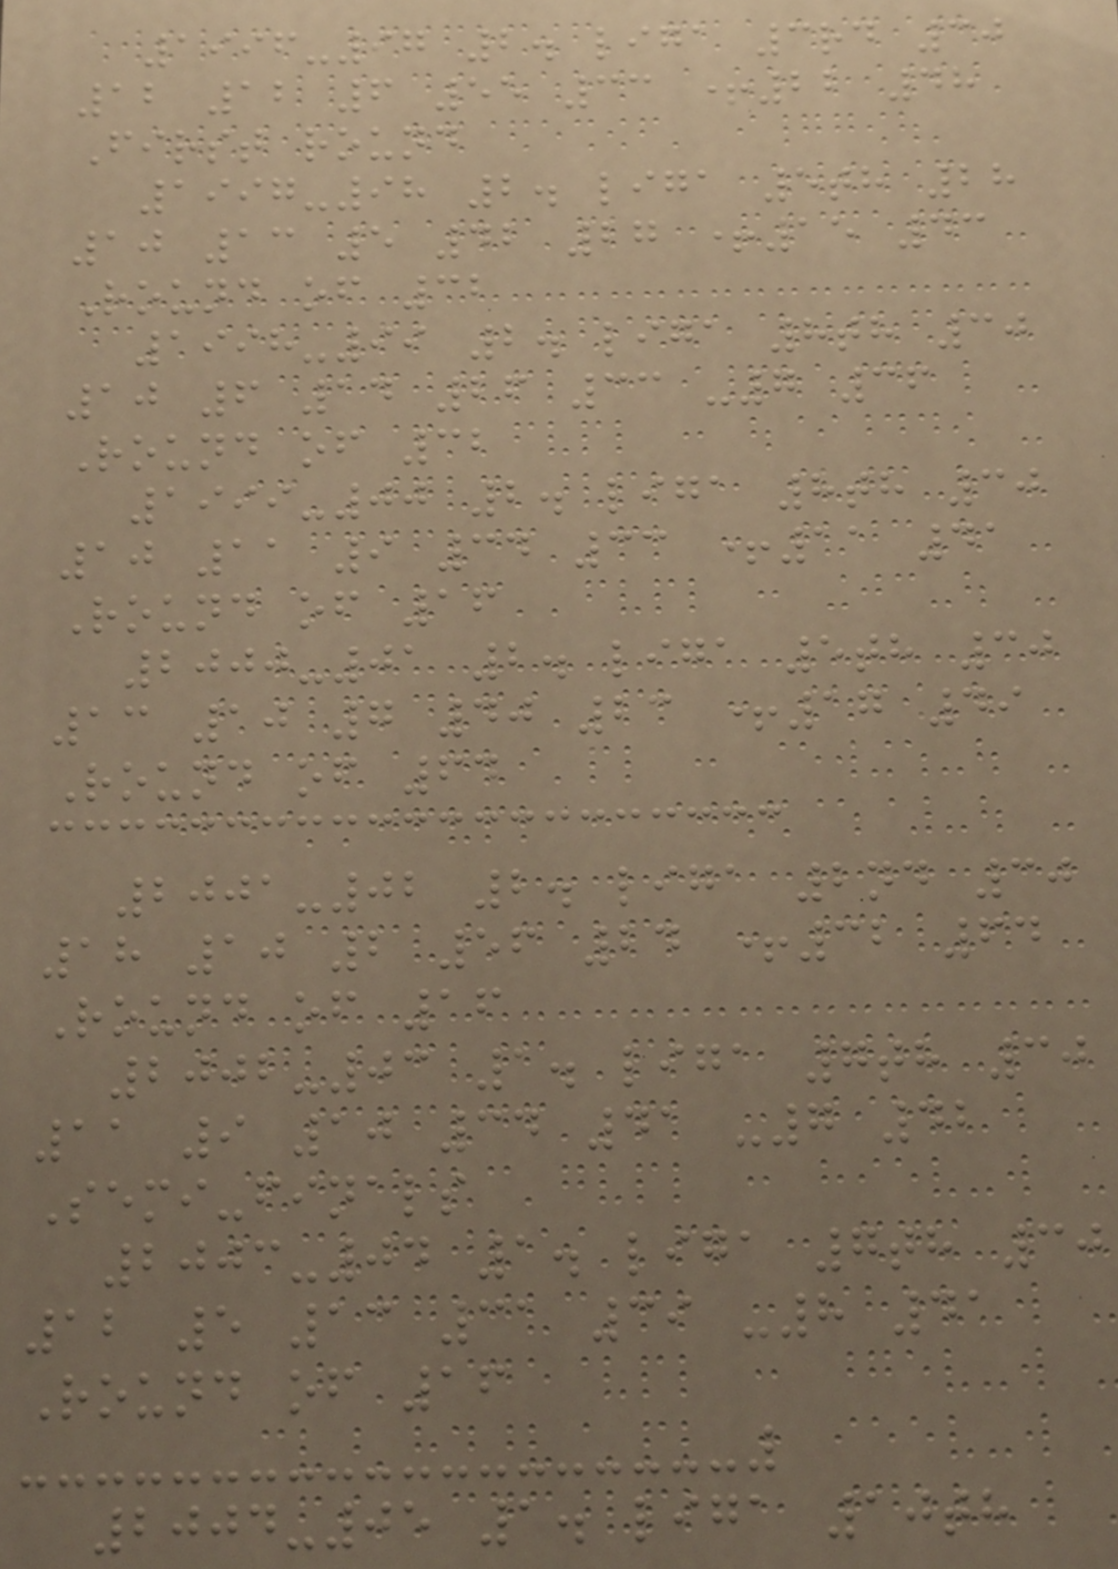1996-97 2. liga 3rd 30
12 12 6 55 33 +22 48
First round
1997-98 2. liga 5th 28
10 13 5 42 27 +15 43
Round of 32
1998-99 2. liga 8th 30
10 6 14 26 33 -7 36
Round of 32
1999-00 2. liga 8th 30
10 11 9 34 33 +11 41
Round of 16
2000-01 2. liga 5th 30
13 10 7 40 23 +17 49
Round of 64
2001-02 2. liga 2nd 30
18 10 2 56 24 +32 64
Round of 16
2002-03 1. liga 7th 30
11 9 10 34 41 -7 42
Semi-finals
2003-04 1. liga 7th 30
12 5 13 31 39 -8 41
Round of 16
2004-05 1. liga 10th
